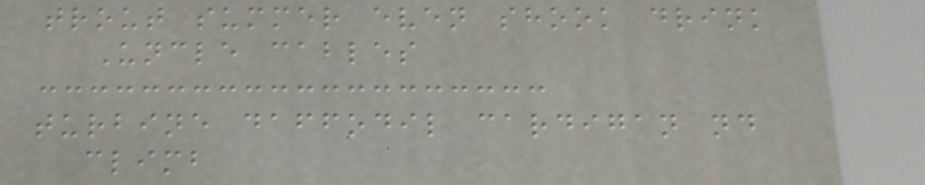trout summer even shook drink
Uncle cables
turbine daffodil cardigan nd
climb
